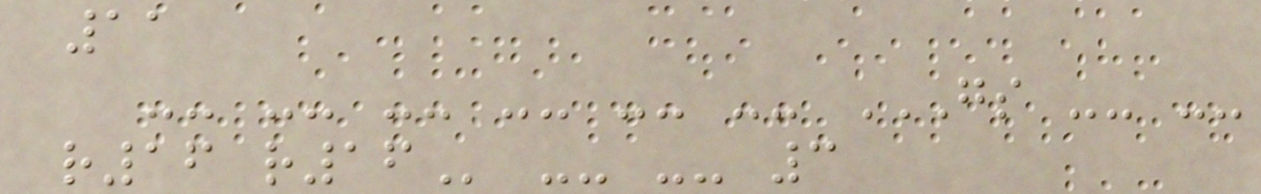11
-- -- -- -- -- -- GS -- --
R16 R16 -- -- 3
